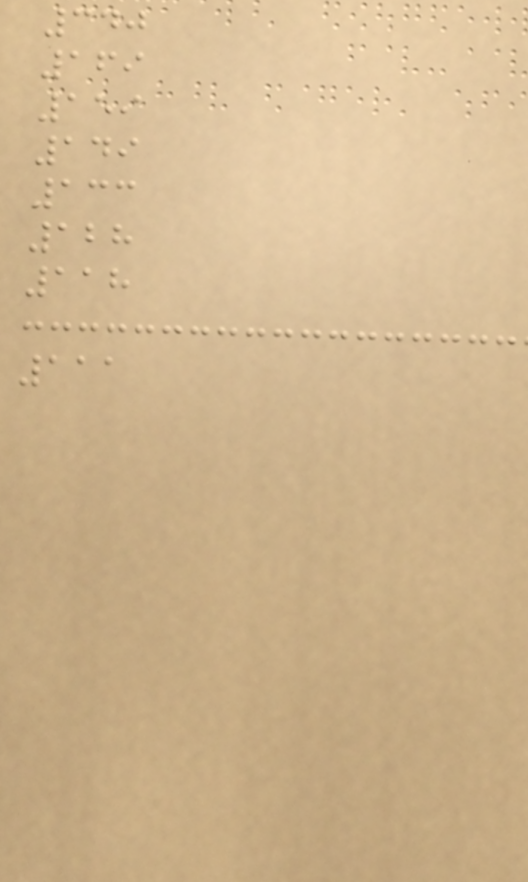340
169
159
149
133
128
118
111
